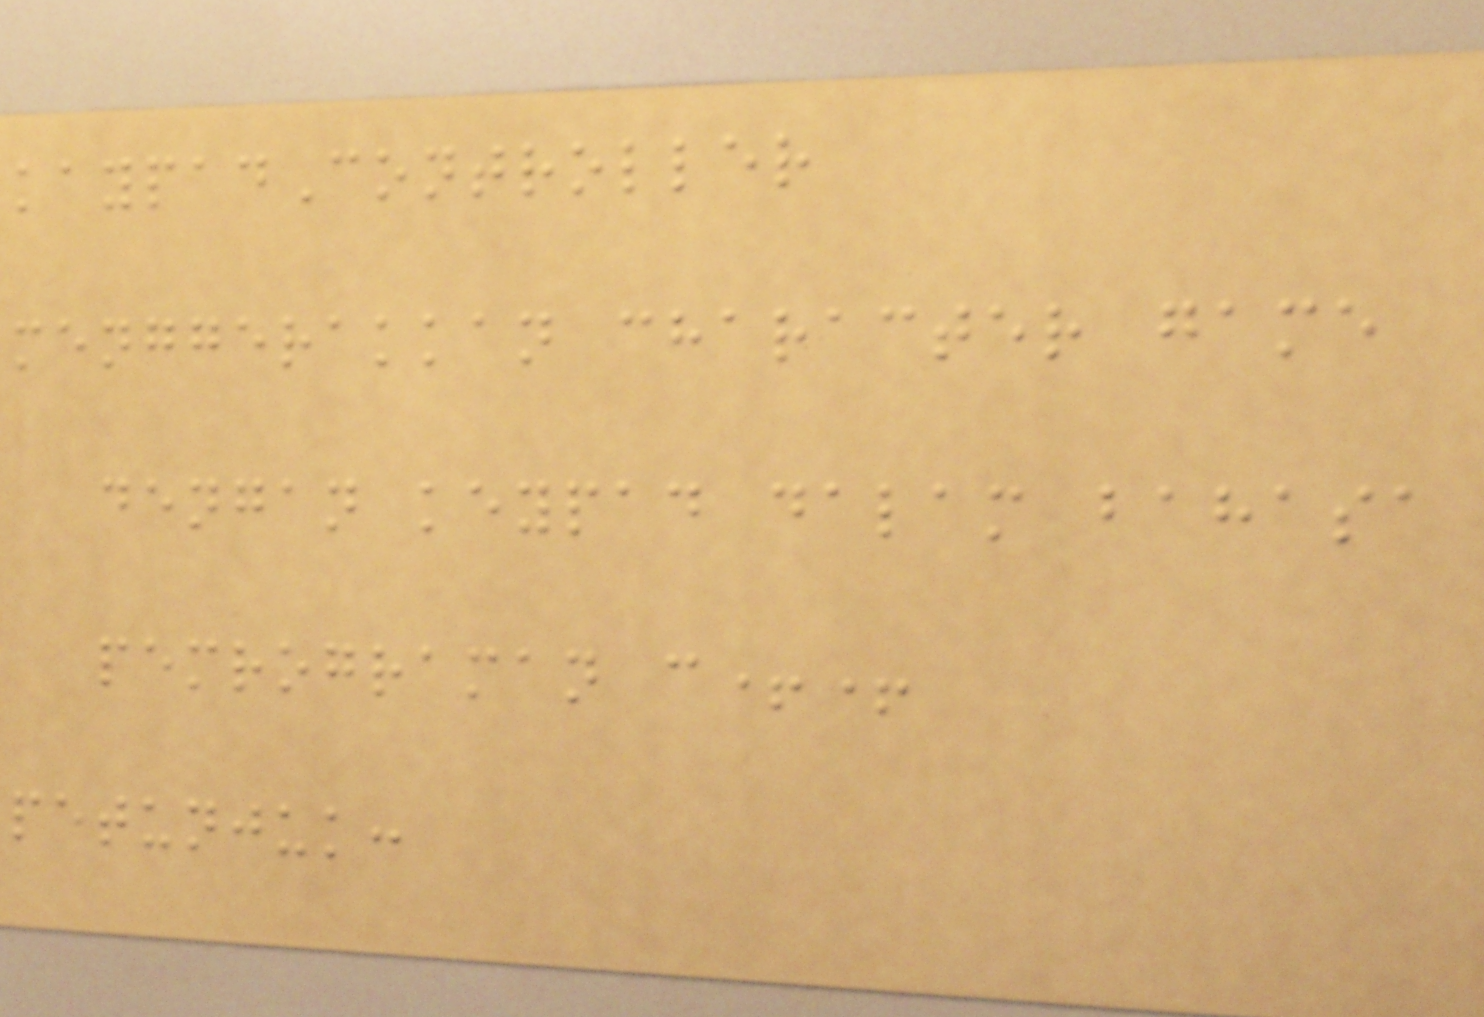kaypadController
menggerakkan character game
dengan keypad dalam bahasa
pemrograman c++
petunjuk:
